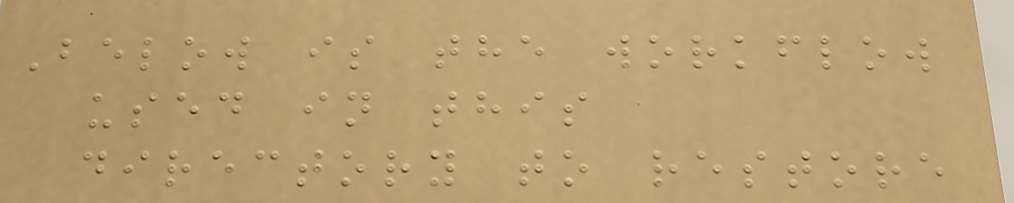Below is the workflow
used in this
directory to restore
